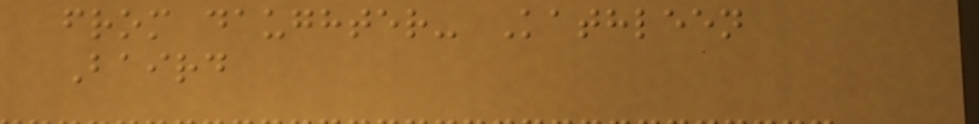from daughter- Kathleen
Baird
